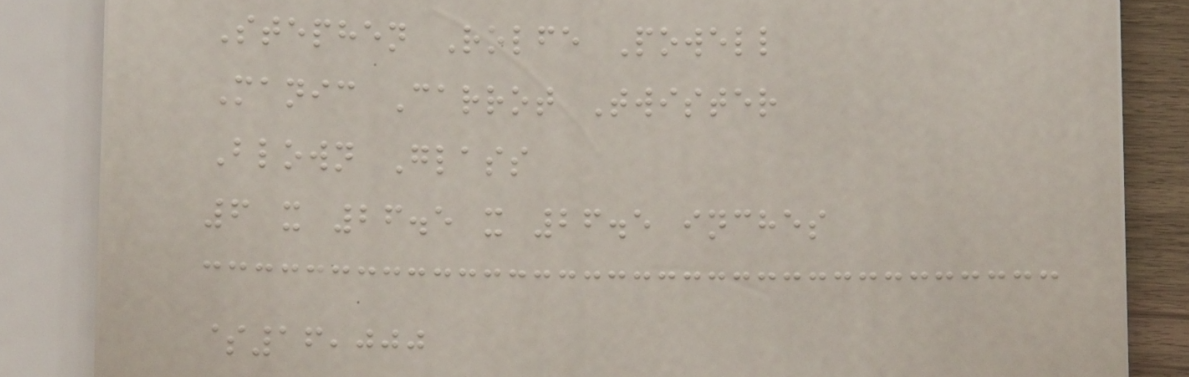Stephen Rolfe Powell
Manic Carrot Twister
Blown Glass
6 x 26.5 x 26.5 inches
$16,000
